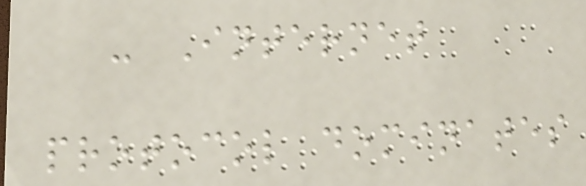- Internet
protocol dominates
